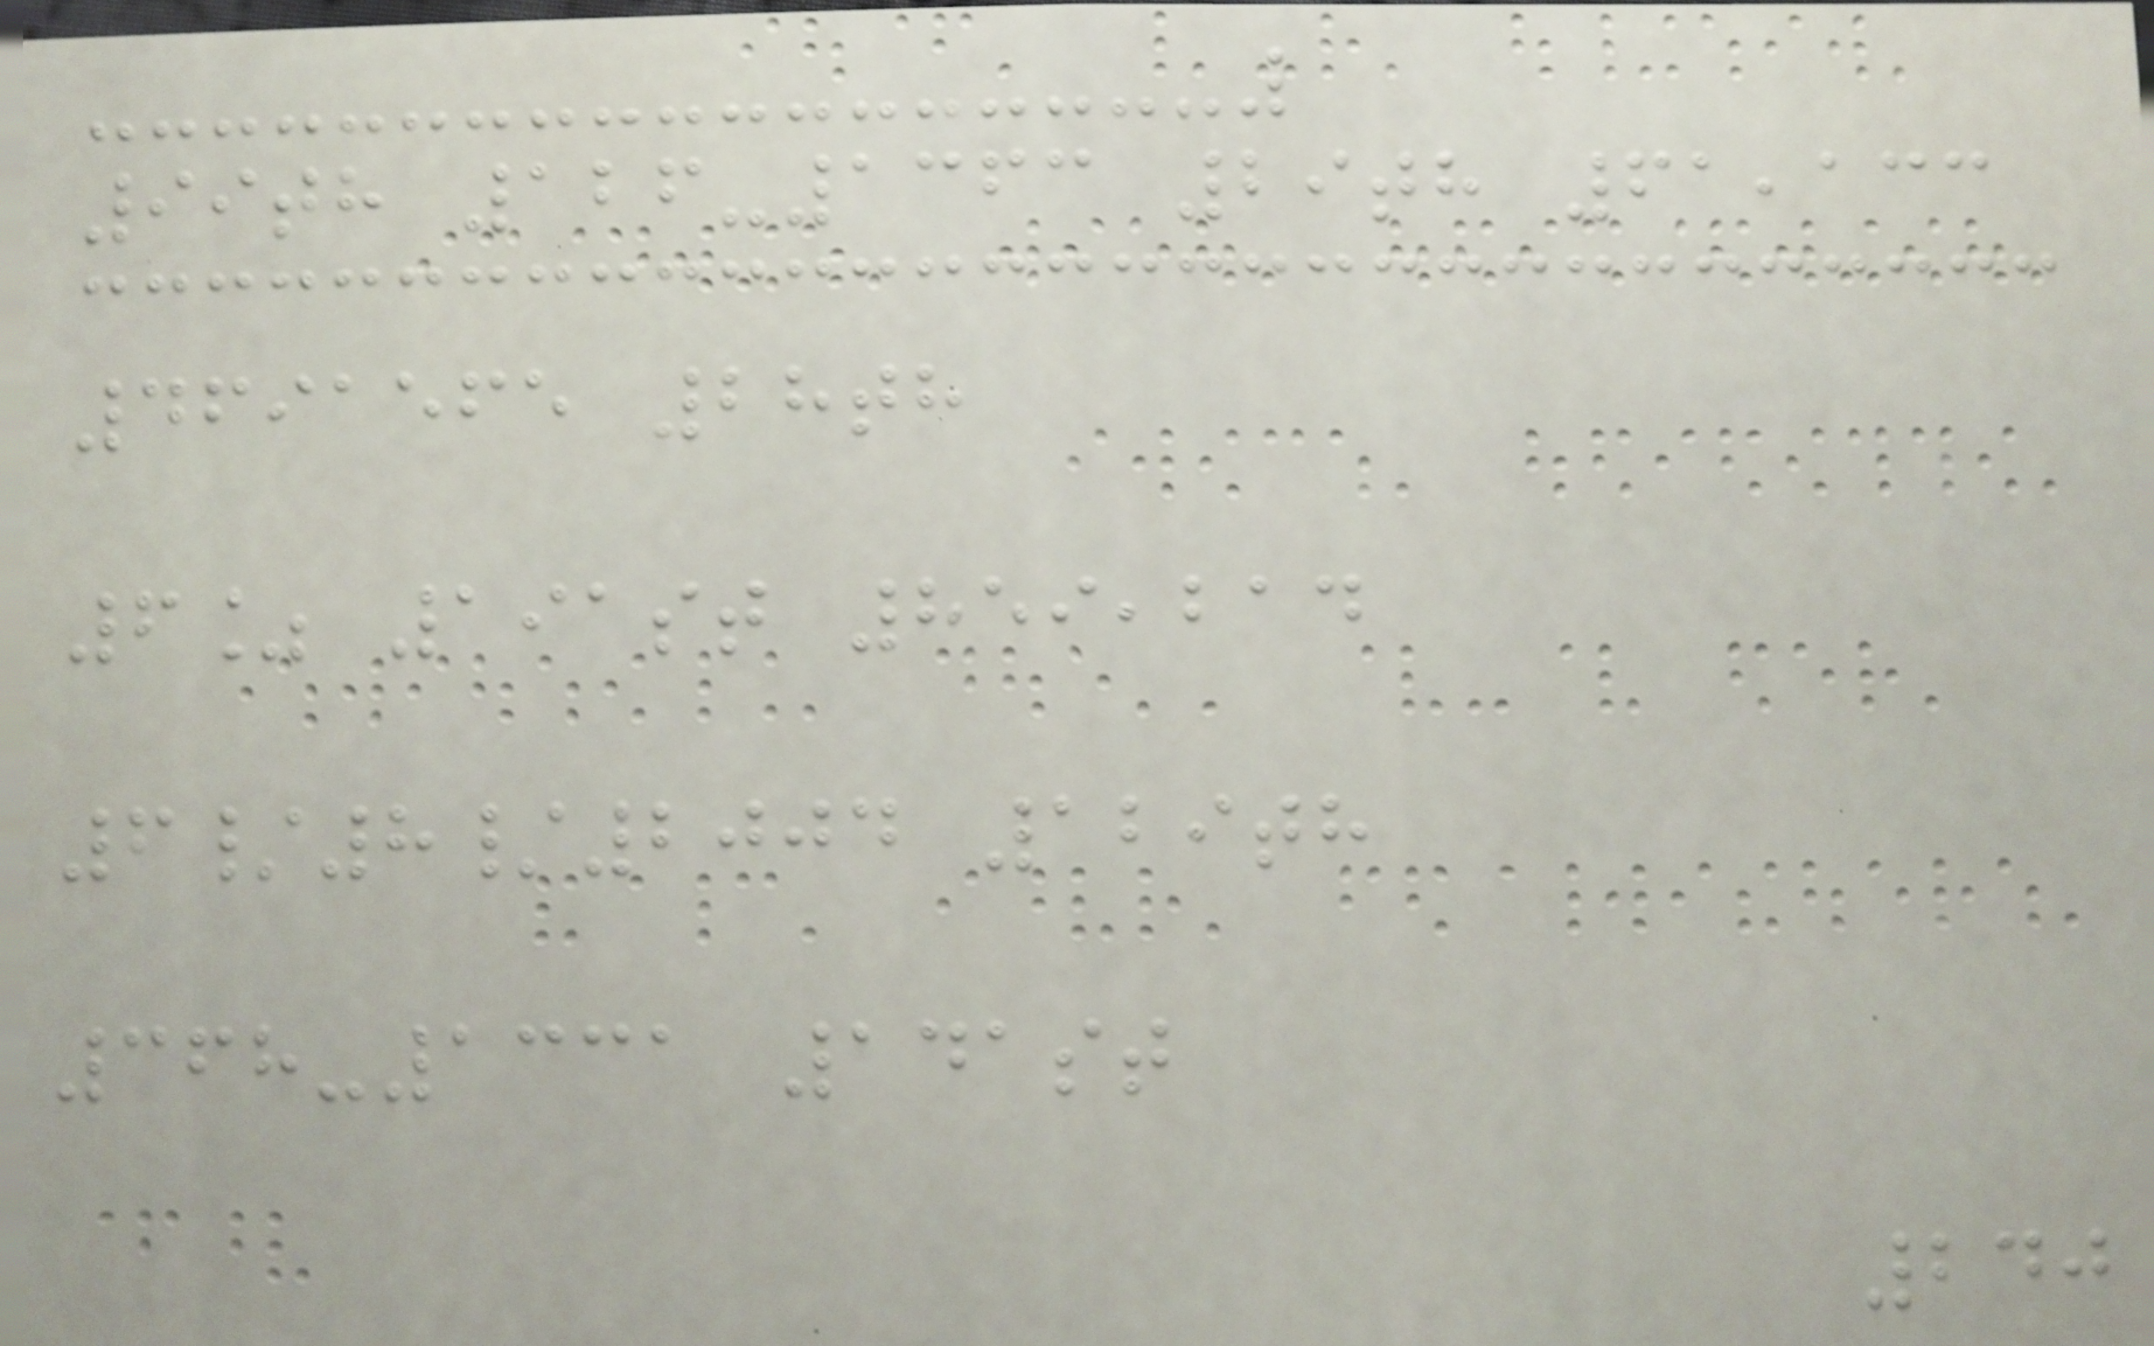99th 126-1363 29th 61,133
4691565 28th
6% 191st 859,214
6/8/2004 129th
368-1331 141st
240
